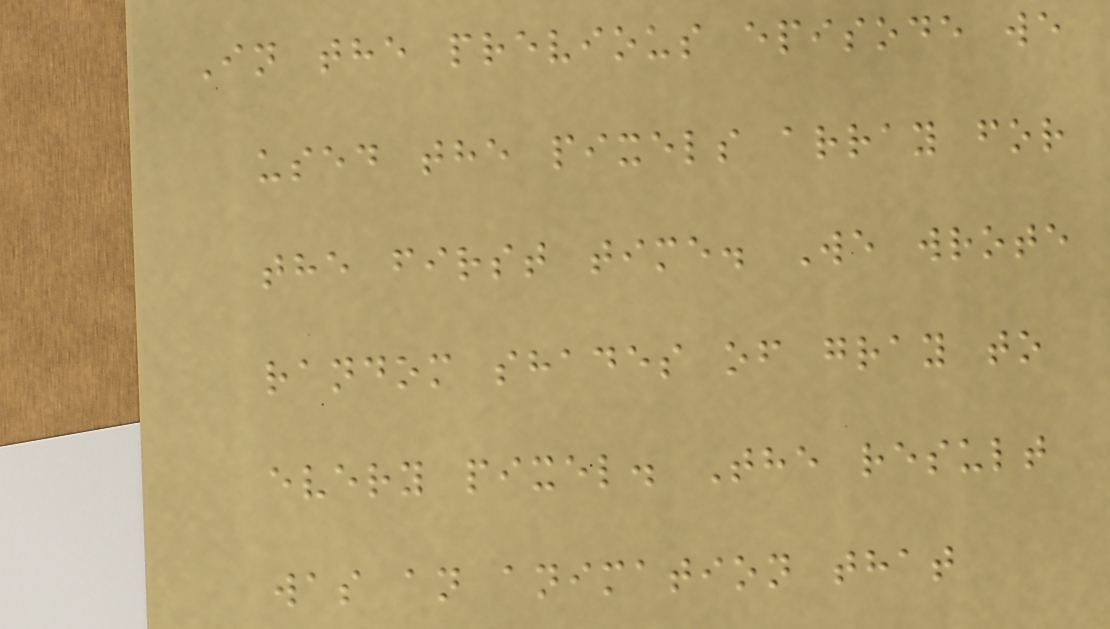In the previous episode we
used the pixels array for
the first time. We wrote
random shades of gray to
every pixel. The result
was an animation that
